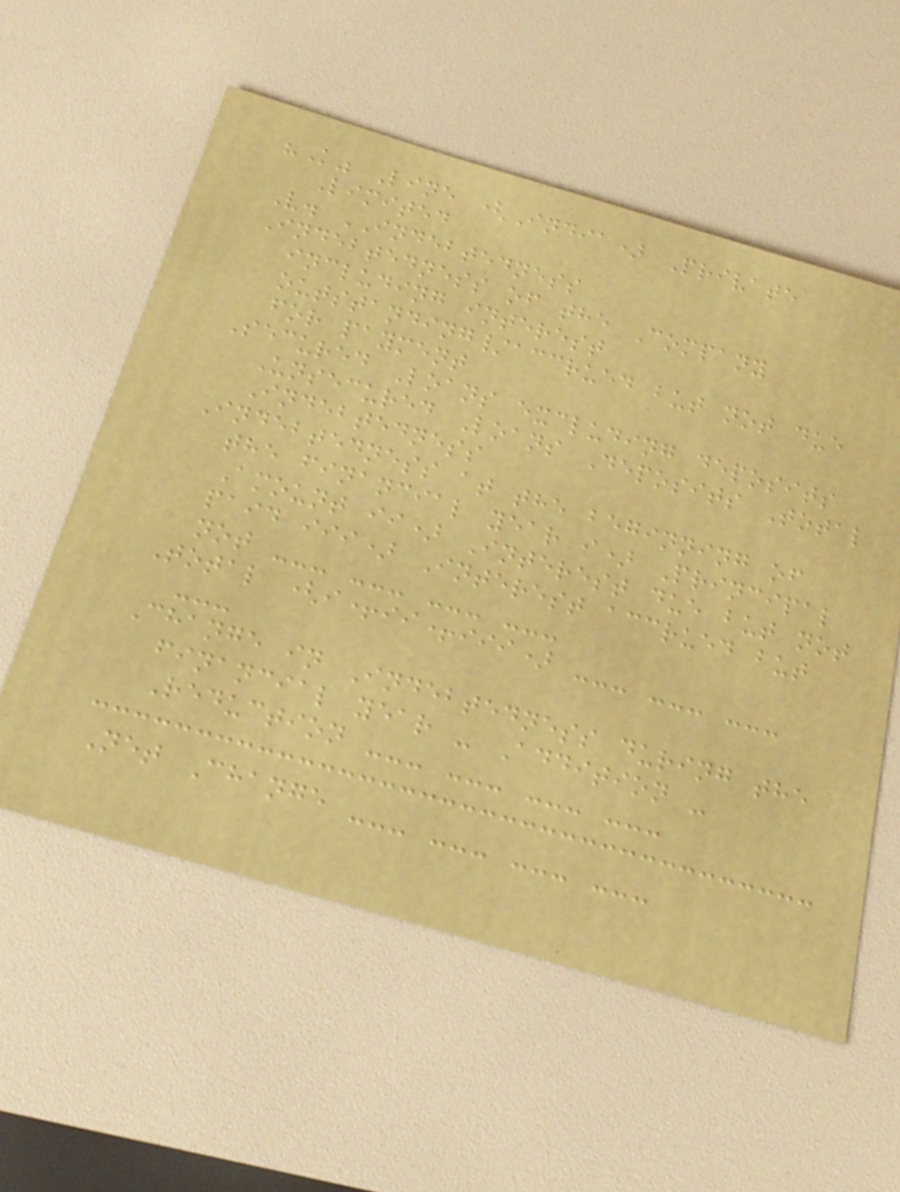"K" Line (India) Private
Limited
V. INDEBTEDNESS
Indebtedness of the Company
including interest
outstanding/accrued but not due
for payment
Secured Loans excluding deposits
Unsecured Loans Deposits Total
Indebtedness
Indebtedness at the beginning of
the financial year i) Principal
Amount ii) Interest due but not
paid iii) Interest accrued but
not --- --- --- ---
Total (i+ii+iii) --- --- ---
---
Change in Indebtedness during the
financial year - Addition -
Reduction --- --- --- ---
Net Change --- --- --- ---
